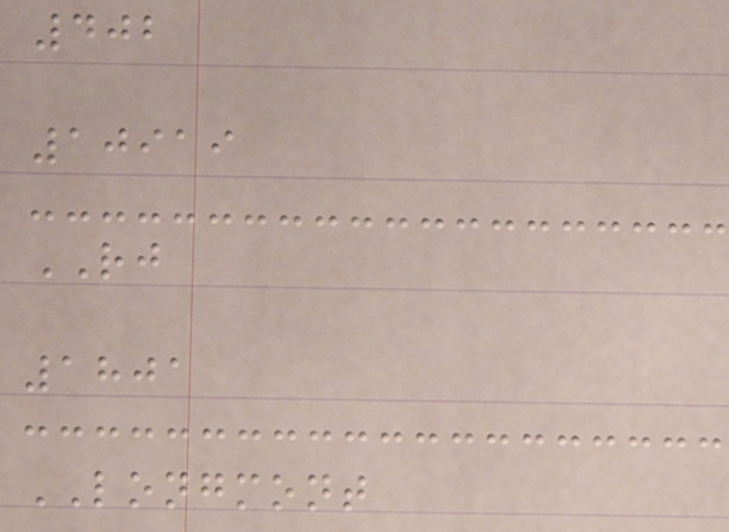402
10919
RJ
1801
LONGMONT
